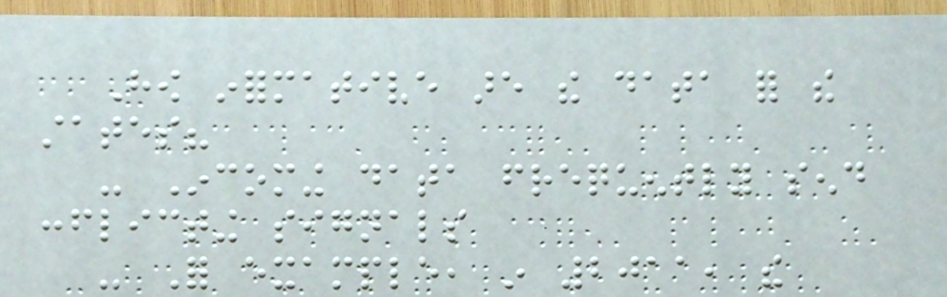How informative are the data for the
states?
- Incoming data frequently send
conflicting signals
- For example, in 2011, the
